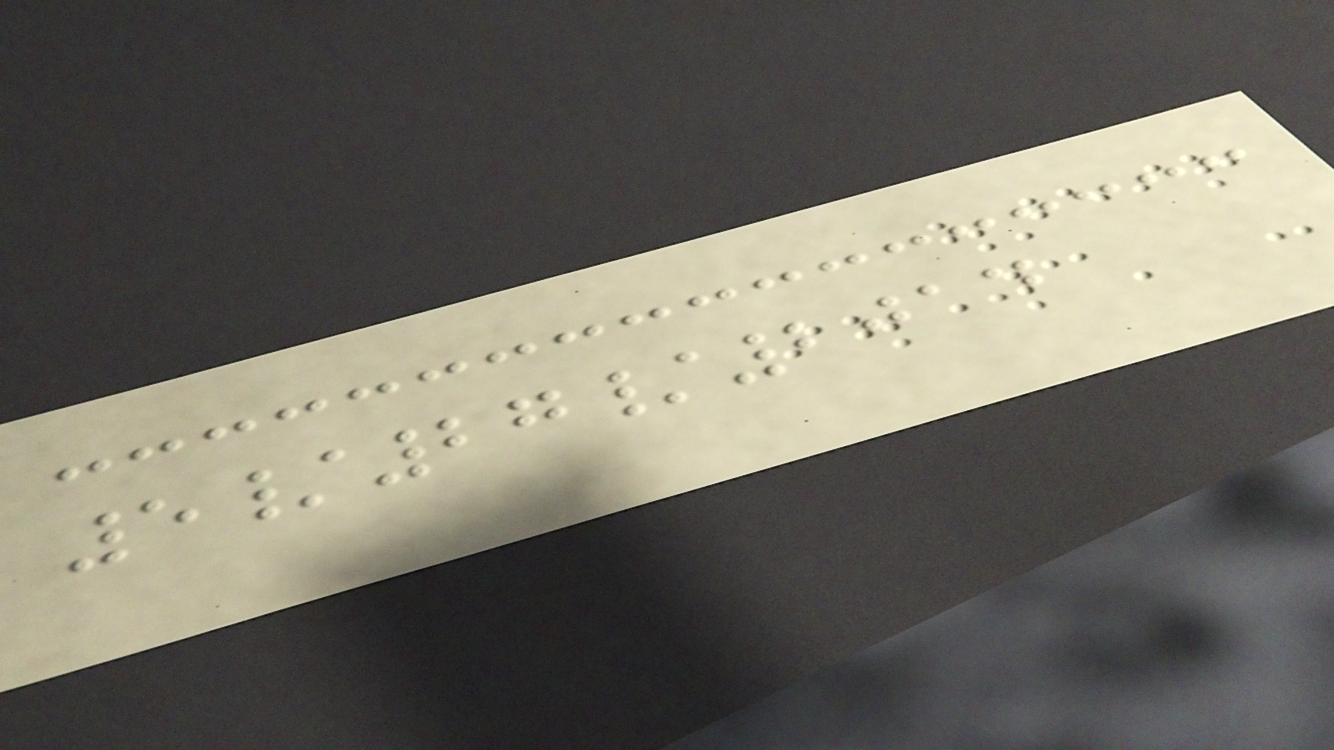5/27/2014
